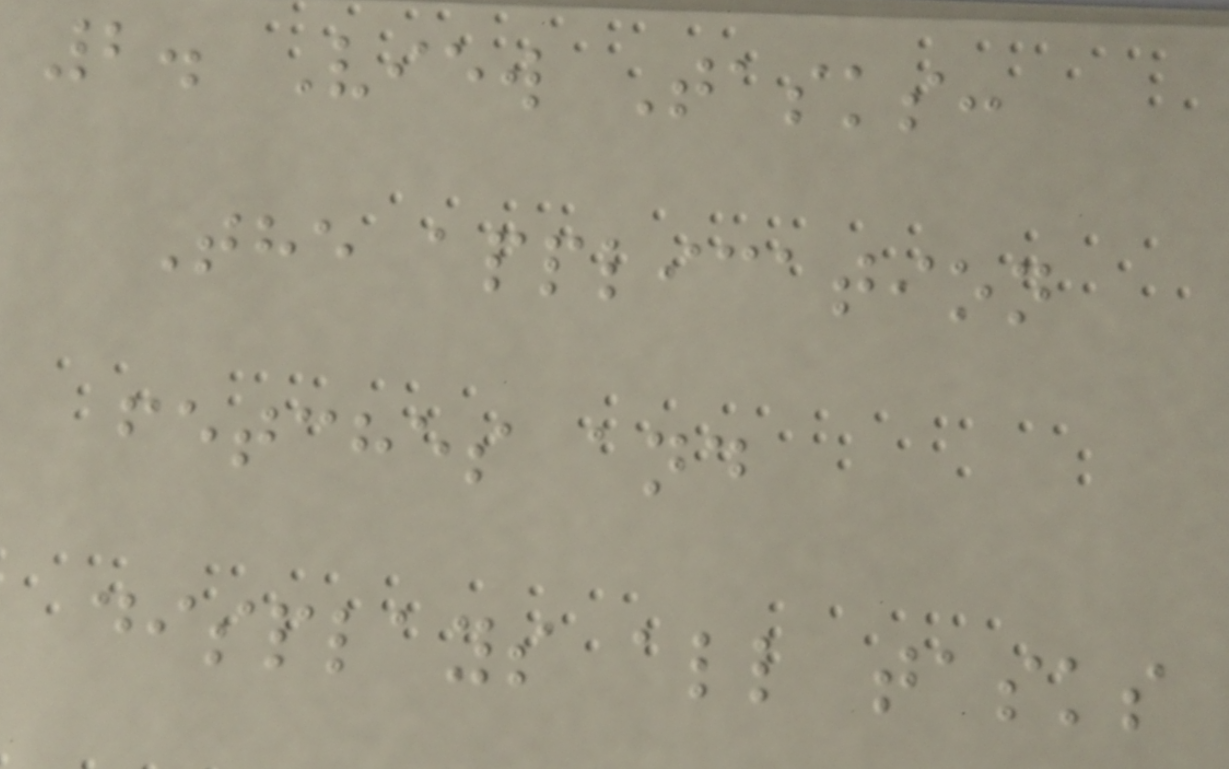2. View Tasks:
The application
fetches and
displays all tasks
